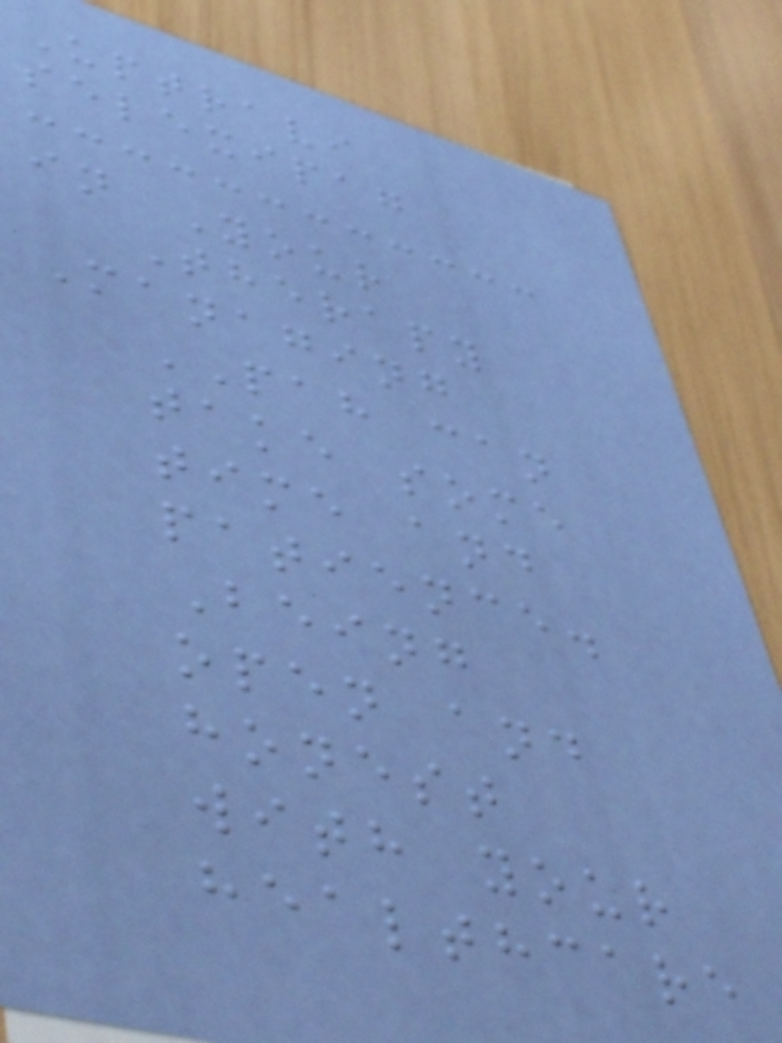Uptravi
selexipag
in Your
Therapy
Managing
PAH can
take some
time and
patience.
Being
open and
honest
with your
healthcare
